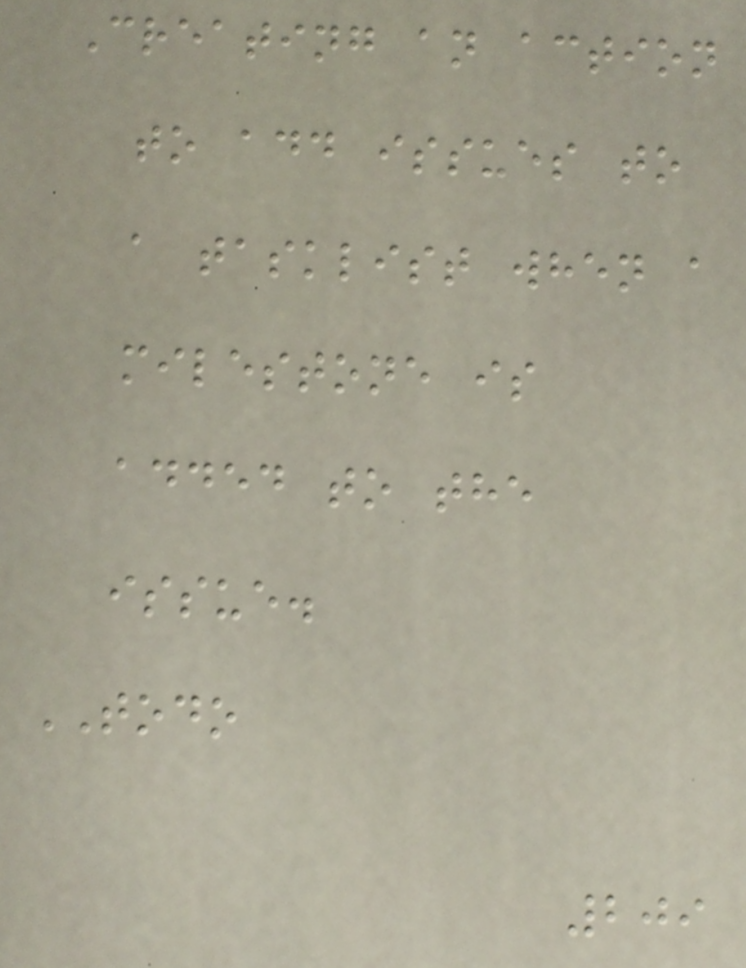Creating an action
to add issues to
a tasklist when a
milestone is
added to the
issue.
TODO
209
